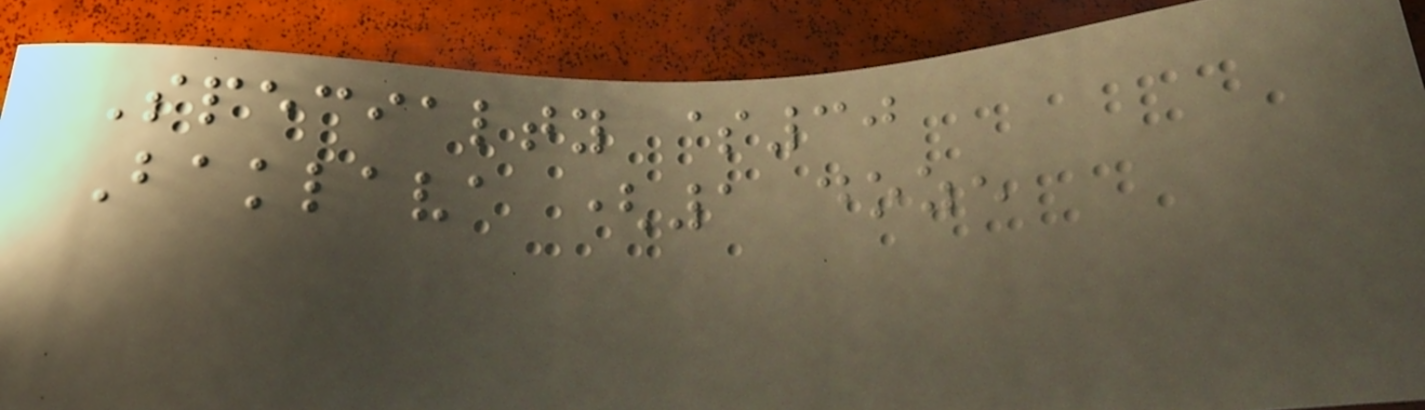Specialty $30
Baklava (1 dozen
